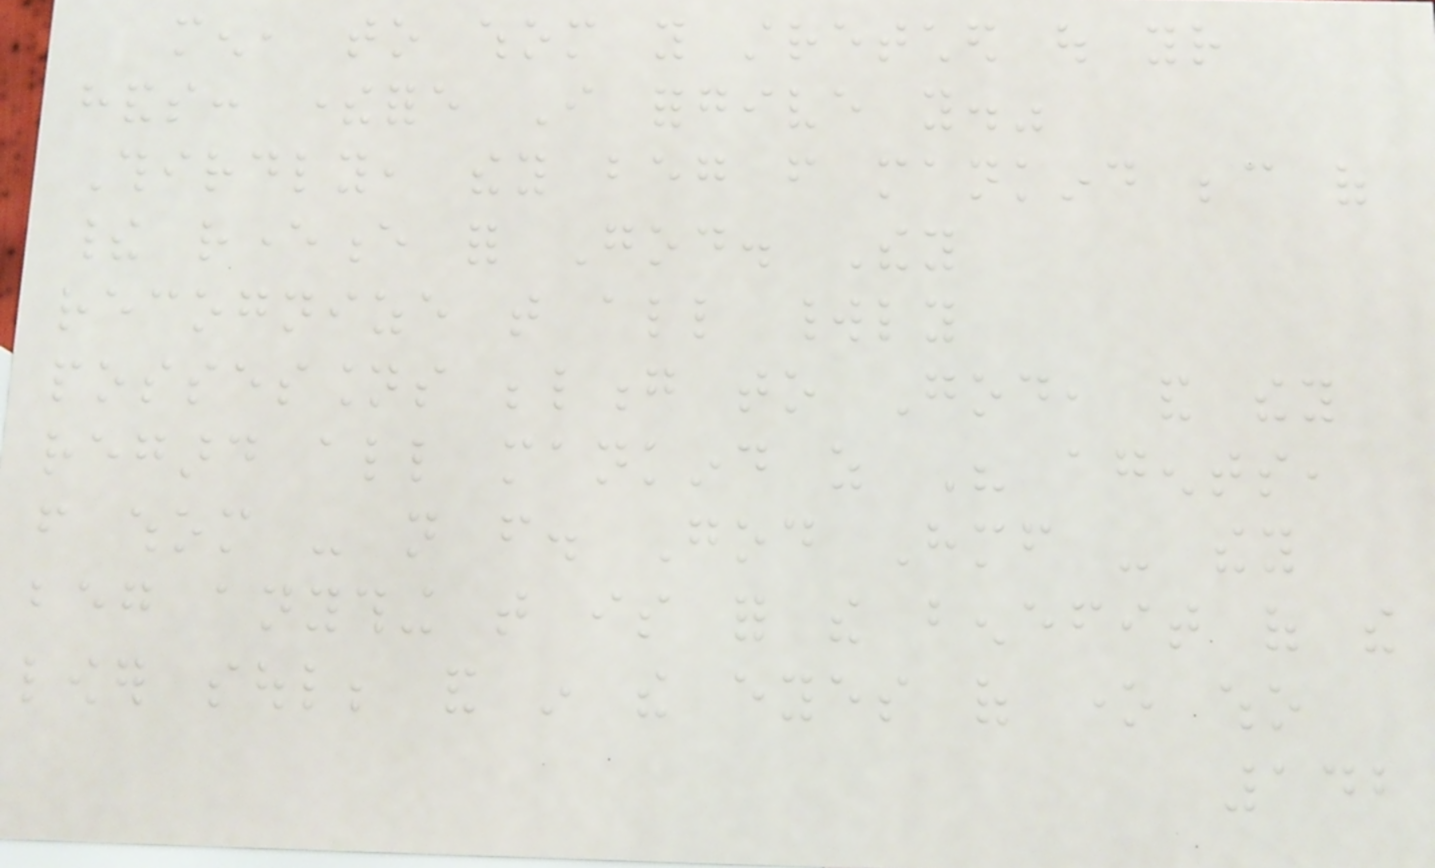men, to whom you stretched out your
hands: therefore I forgive you."
Thirdly, they beg from mankind because of
their reverence for God. They
recognize that all worldly
possessions belong to God, and they
regard all mankind as His agents,
from whom - not from. God Himself - they
beg anything that is for the benefit of the
lower soul; and in the eyes of one who
142
